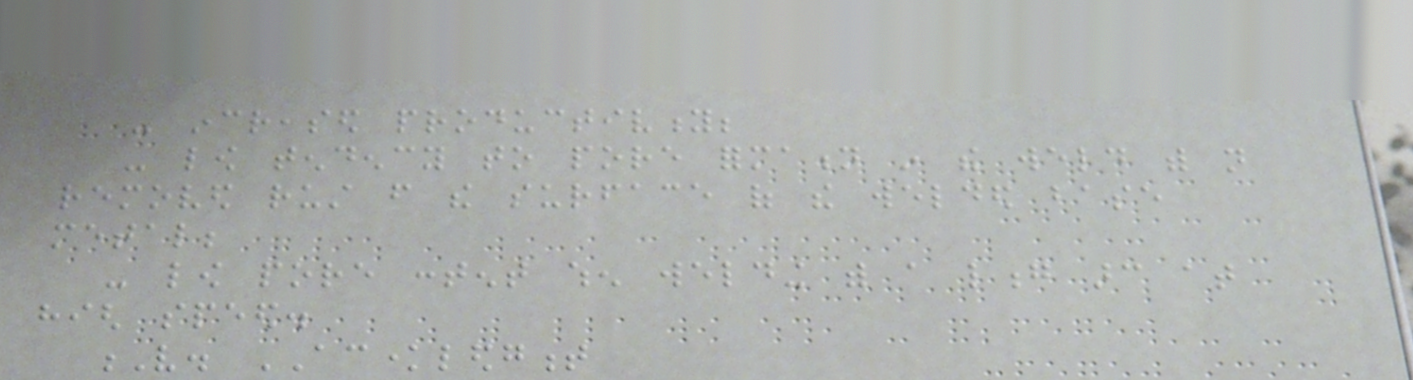- increased productivity;
- low tendency to pore formation in the weld with not
removed rust from the surface of the welded base
metal;
- low pore content when welding with a long arc at
high speed.
V. ACKNOWLEDGMENT
